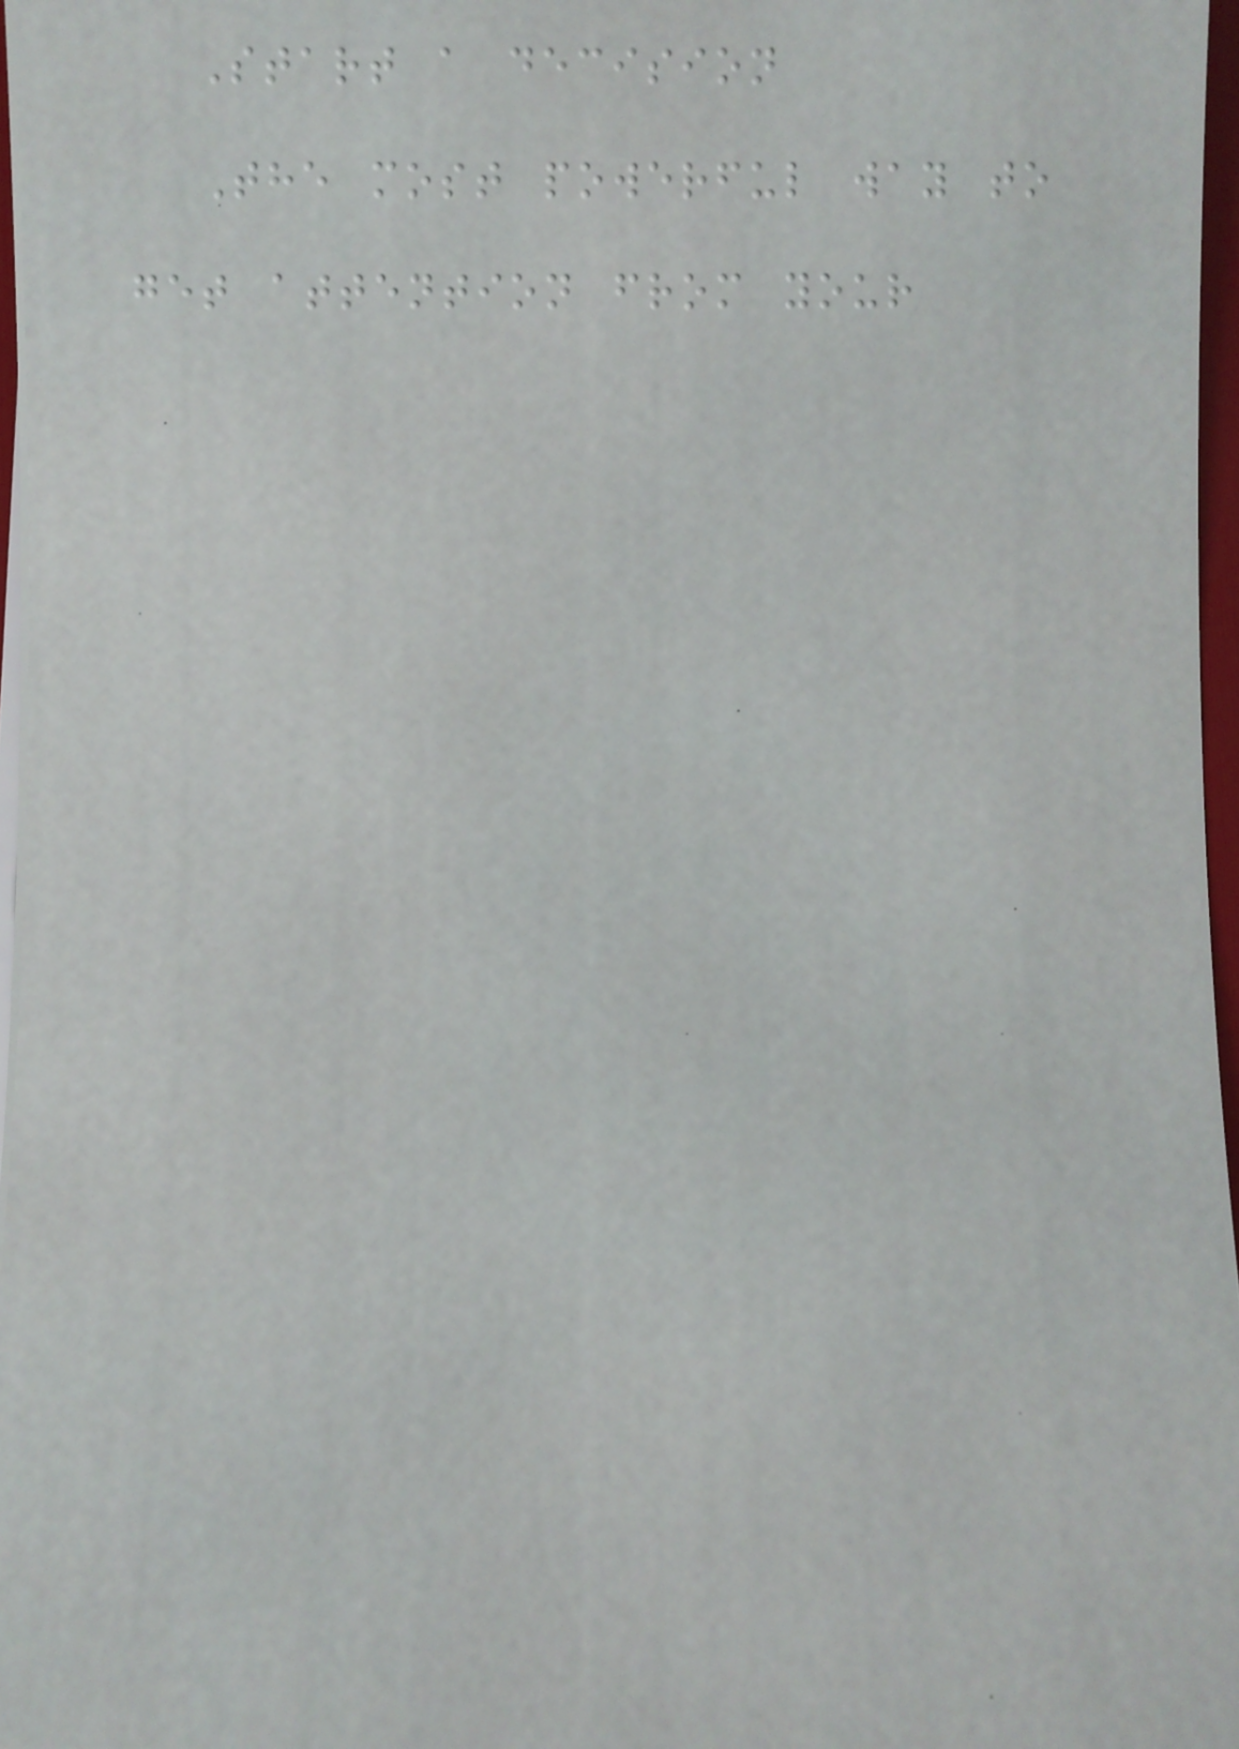Start a decision
The most powerful way to
get attention from your
